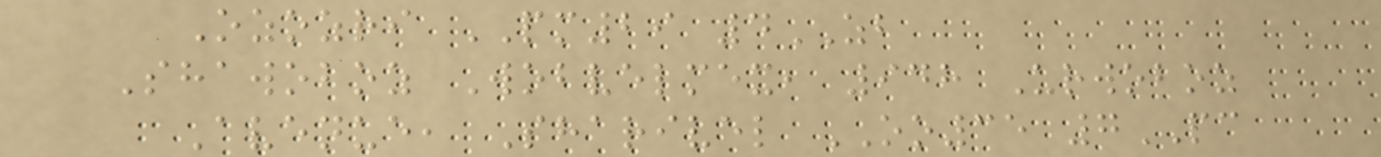Ozozri PM29 4ZB
Shawoboz Wobvelmex, 948 Urwoboz
Avenue, Sharivel OO35 7PC
